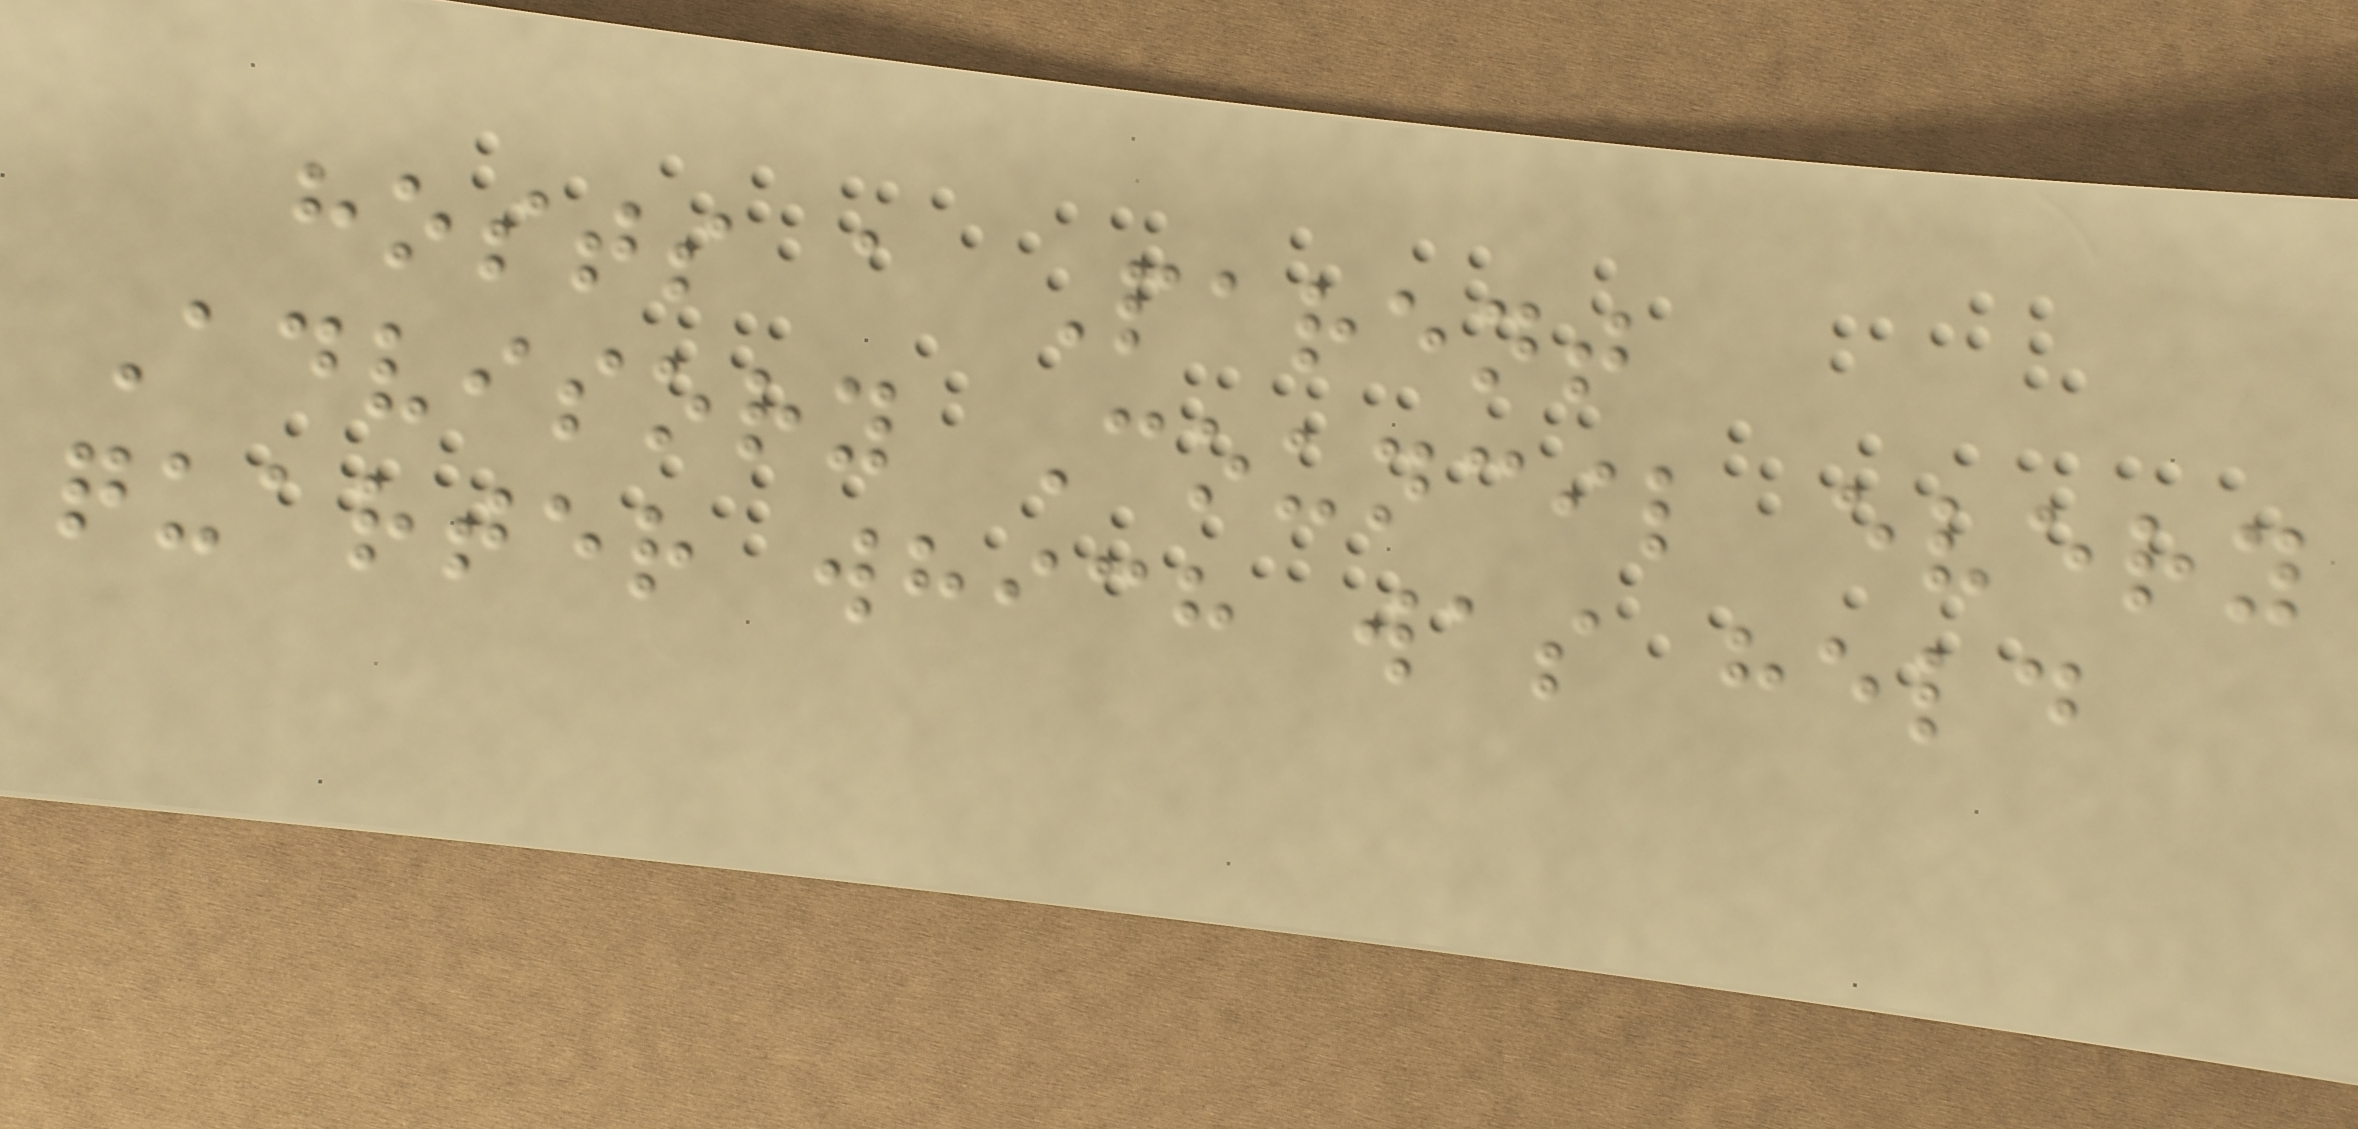hosts a Parent
Advisory Council every
quarter which was held
